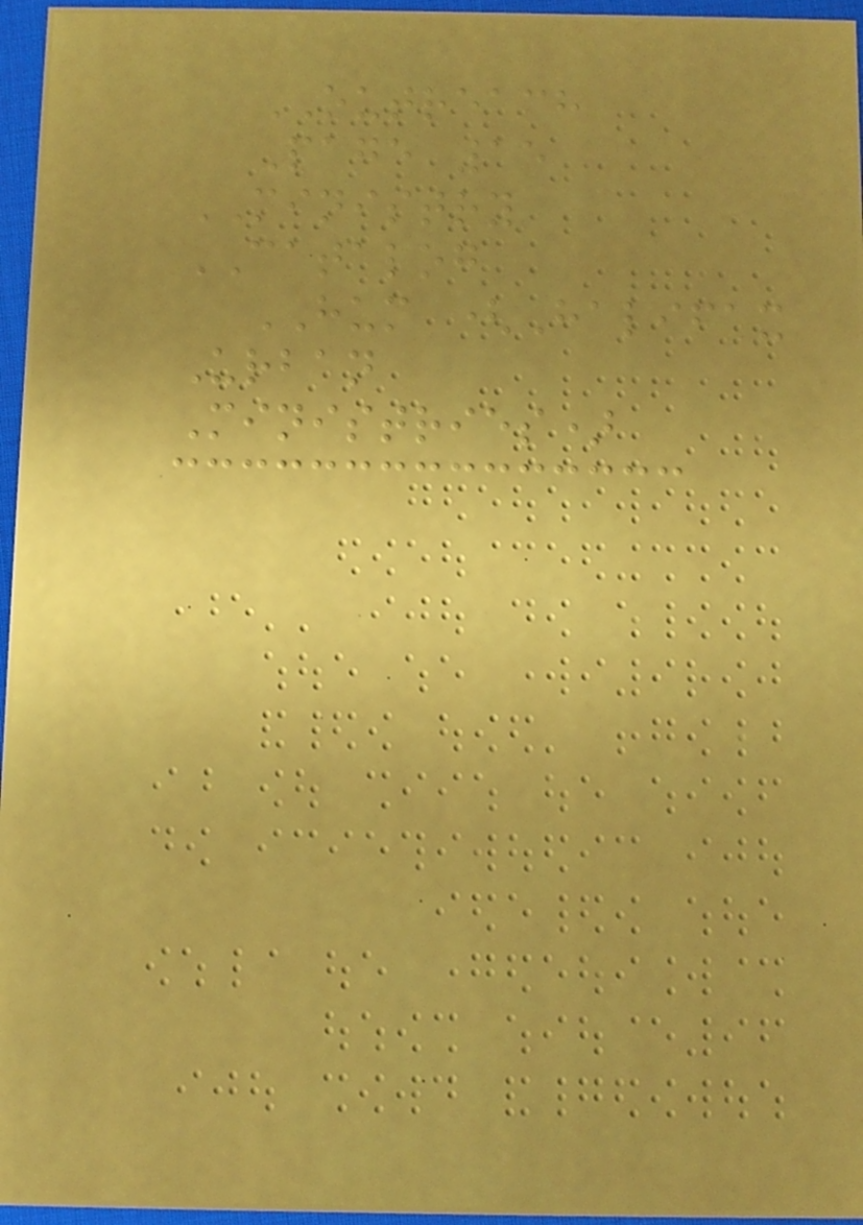OUTREACH
Page 15
MINISTRY
CATALOG
HUM (Halifax
Urban
Ministries)
